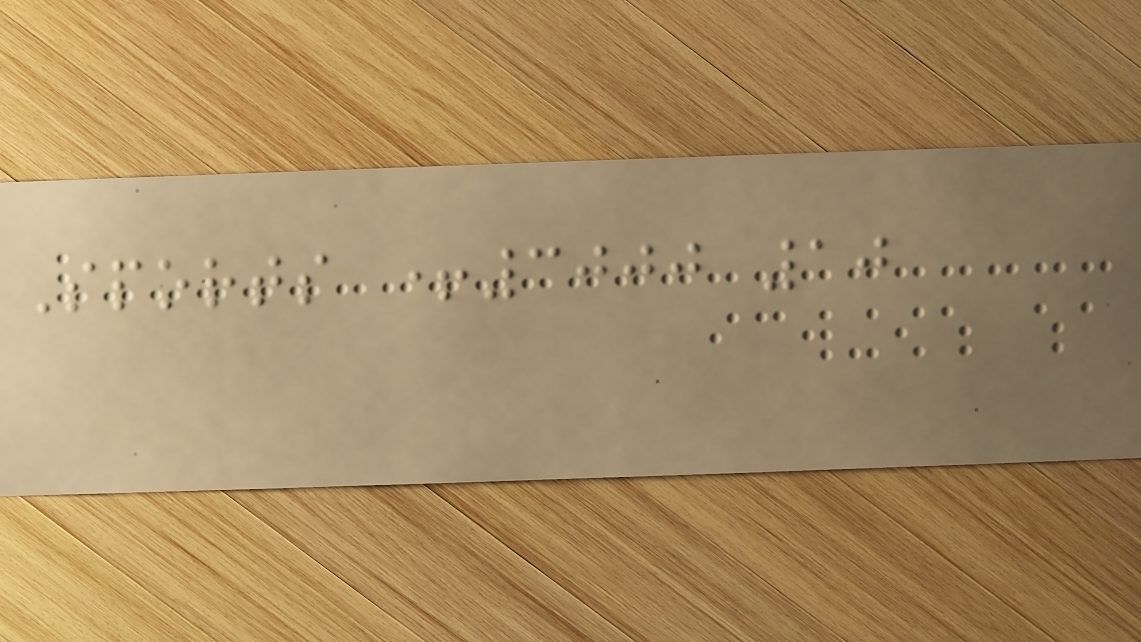Sports +3000 10
